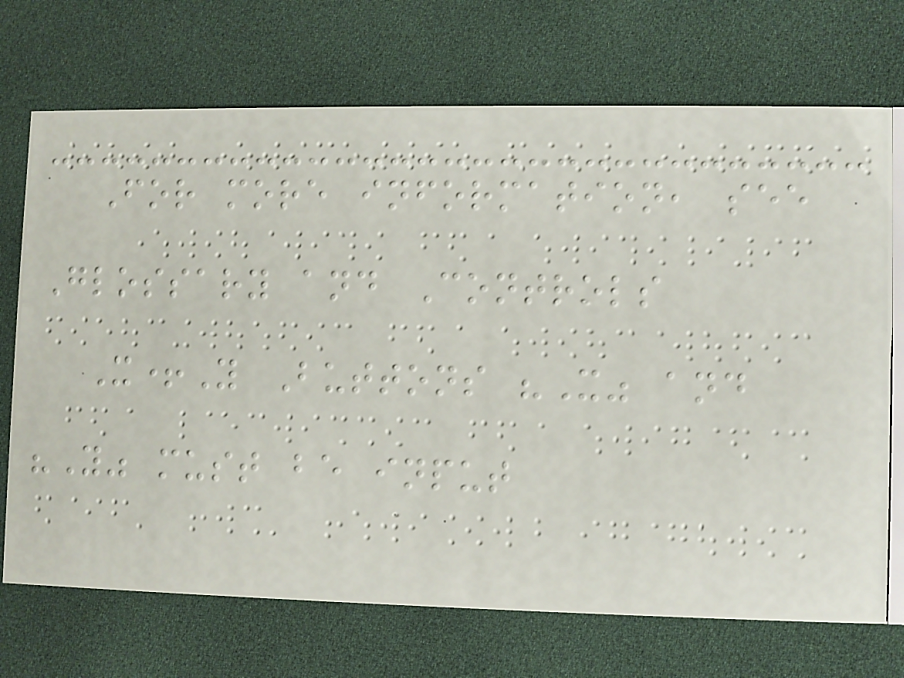For more information, see
Glossary and Controls
X+Y Buttons "X" and
"Y" must be input
